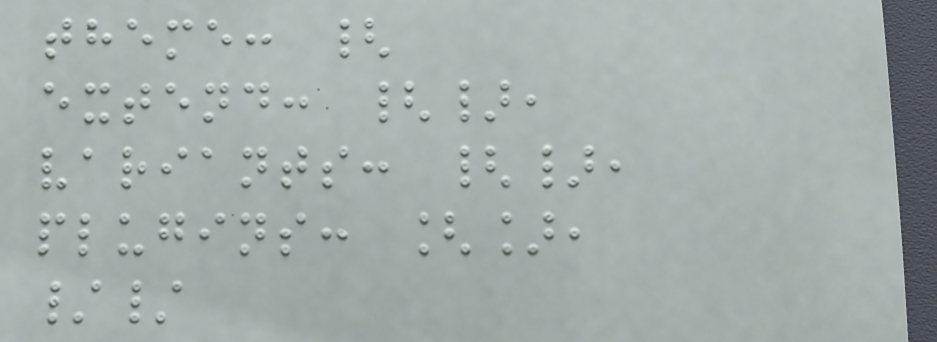theme: {
extend: {},
variants: {},
plugins: [],
//
